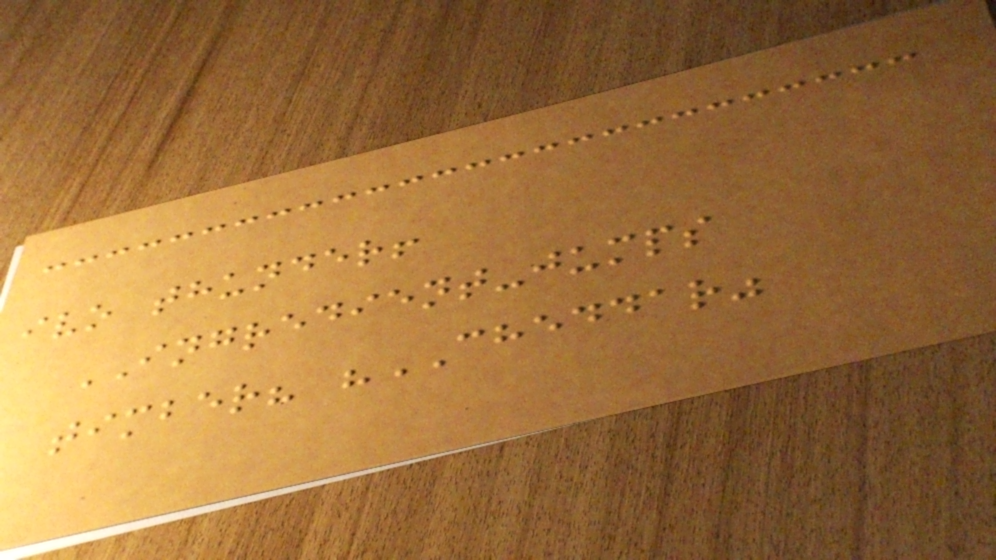ivo thunder!
INGREDIENT-jumps
timber? "CHEDDAR"
